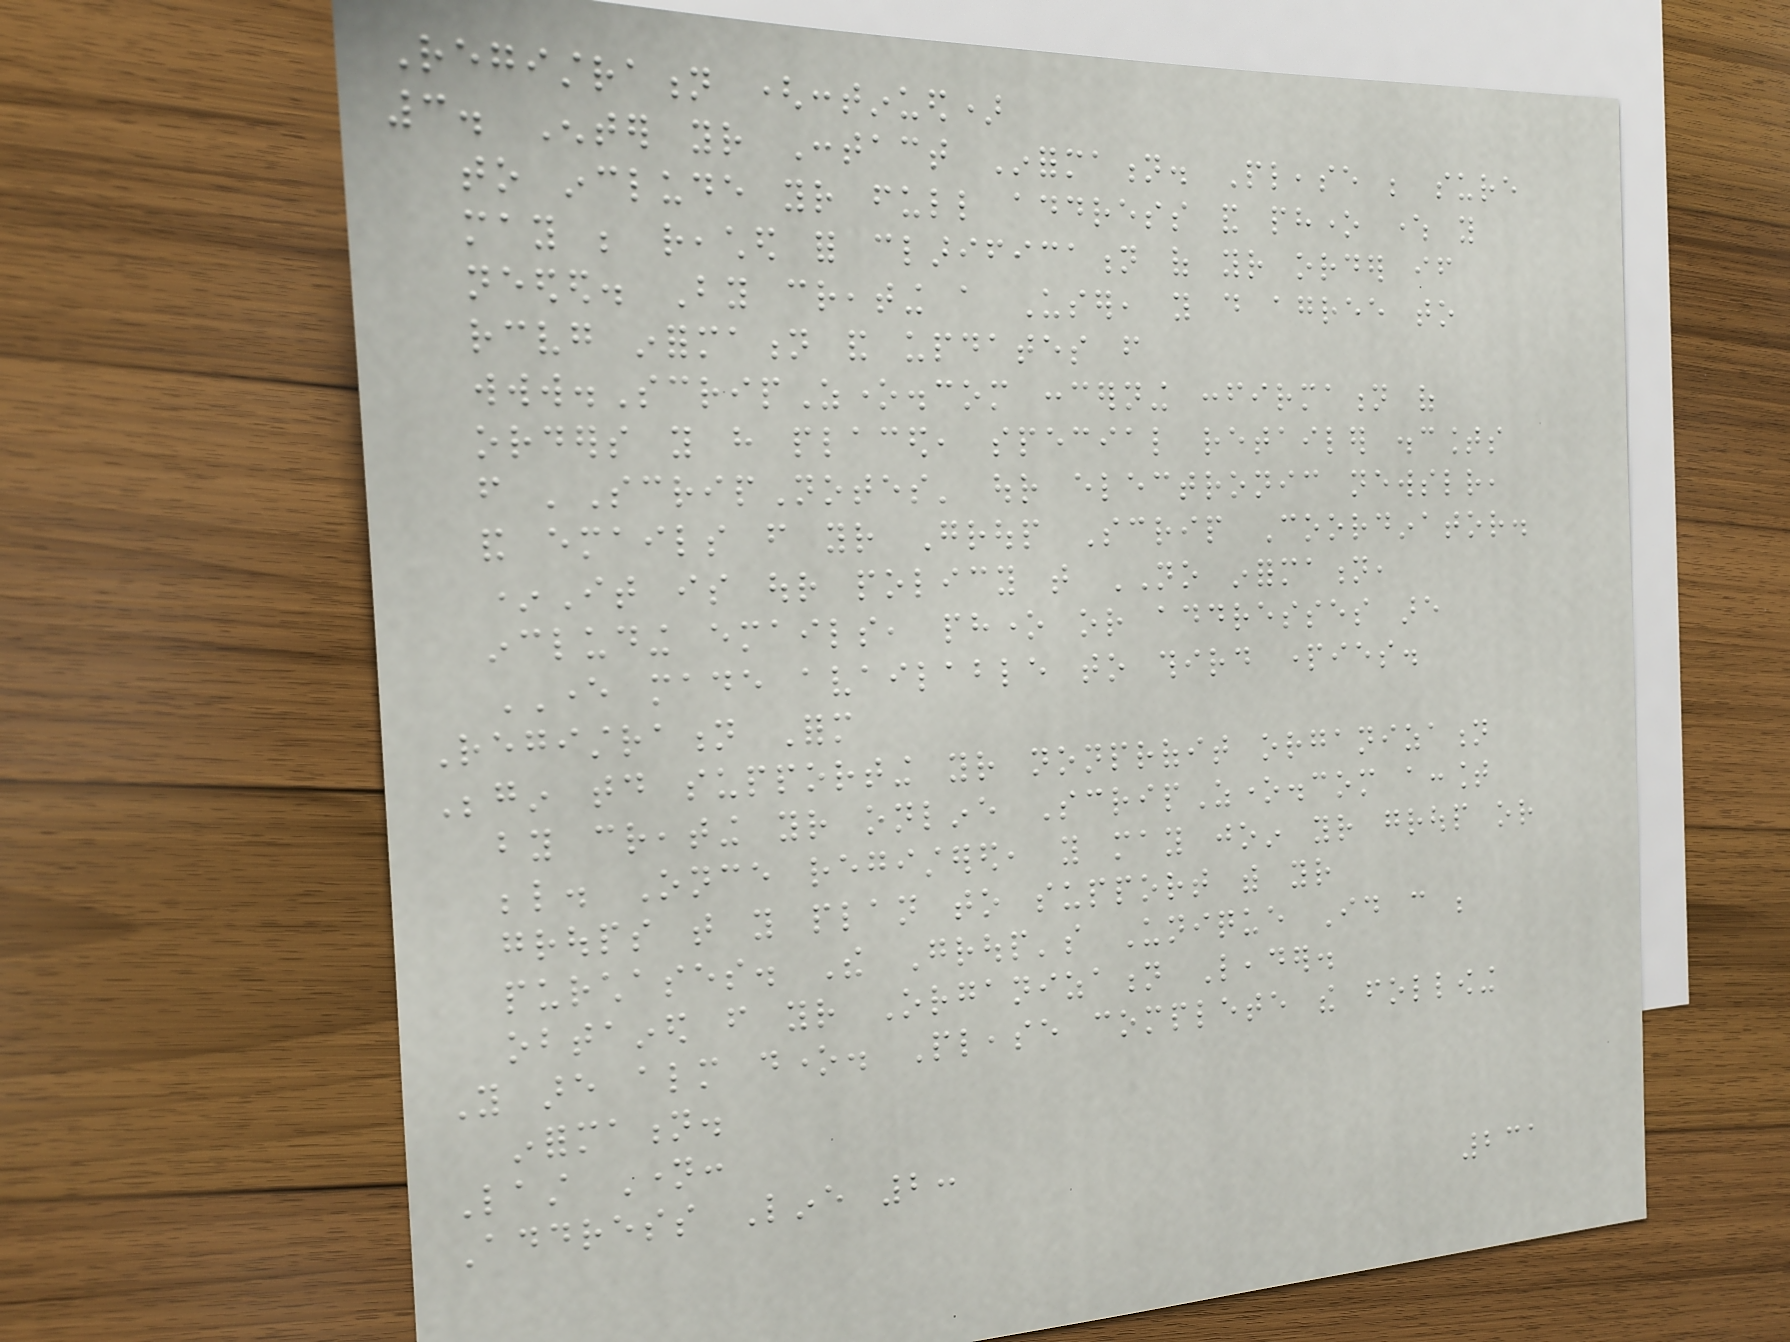Registration (continued)
3. Enter your Contact Information. Please be sure
to include your full address and phone where you
may be reached for clarification of your order if
needed. By creating a User, you do agree to
receiving information and updates from
www.ScripZone.com concerning confirmation of
orders you have placed, special retailer discounts
from 'ScripNotes' our electronic newsletter,
and emails from your Group Scrip Coordinator.
*It is our policy that NO information,
including emails, phone or addresses are
EVER made available to third parties.
Registration Form
Begin today supporting your nonprofit organization
by creating your online ScripZone.com account
below. Once registered, you may join your group or
groups that you plan to support with your
purchases. The Group's Unique Id can be
obtained from your Organization Leader.
You are almost done. Please complete the following
information.
Last Name:
Address Line 2:
231
